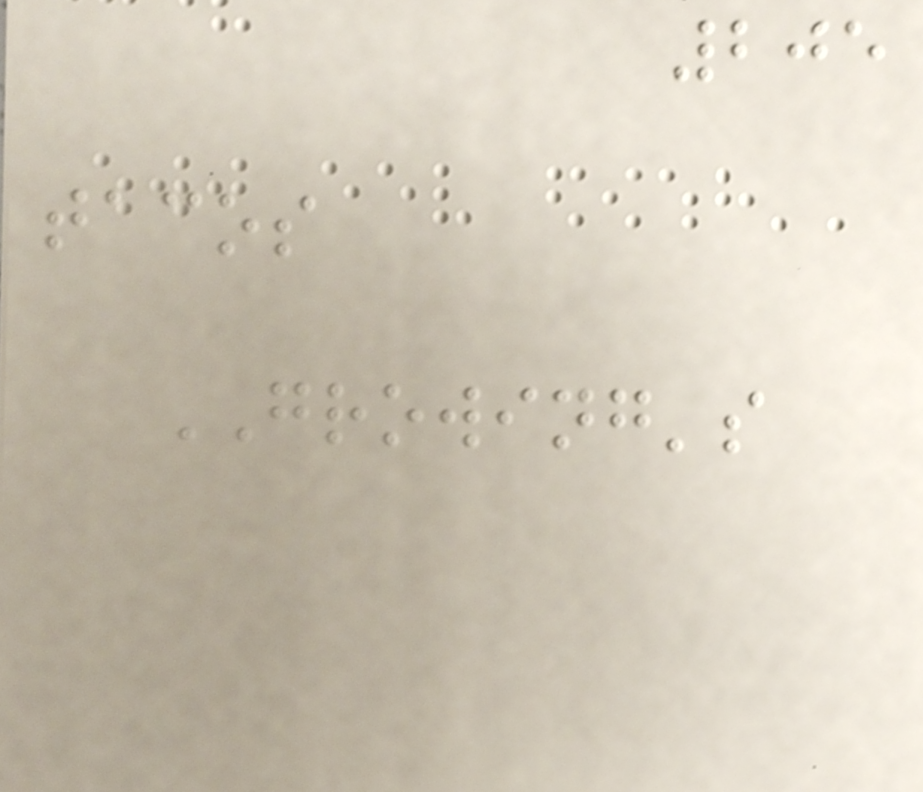205
tacos
GROWING's
